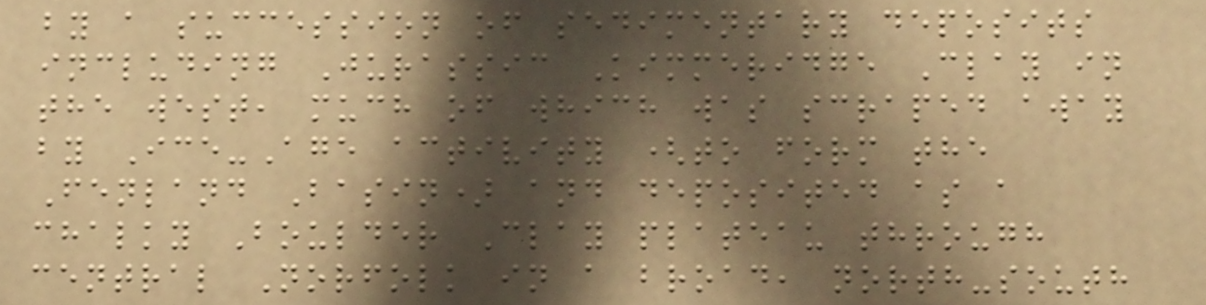by a succession of sedimentary deposits
including Jurassic Kimmeridge Clay in
the west, much of which was scraped away
by Ice-Age activity (to form the
Fenland Basin) and deposited as a
chalky Boulder Clay plateau through
central Norfolk in a broad, north-south
